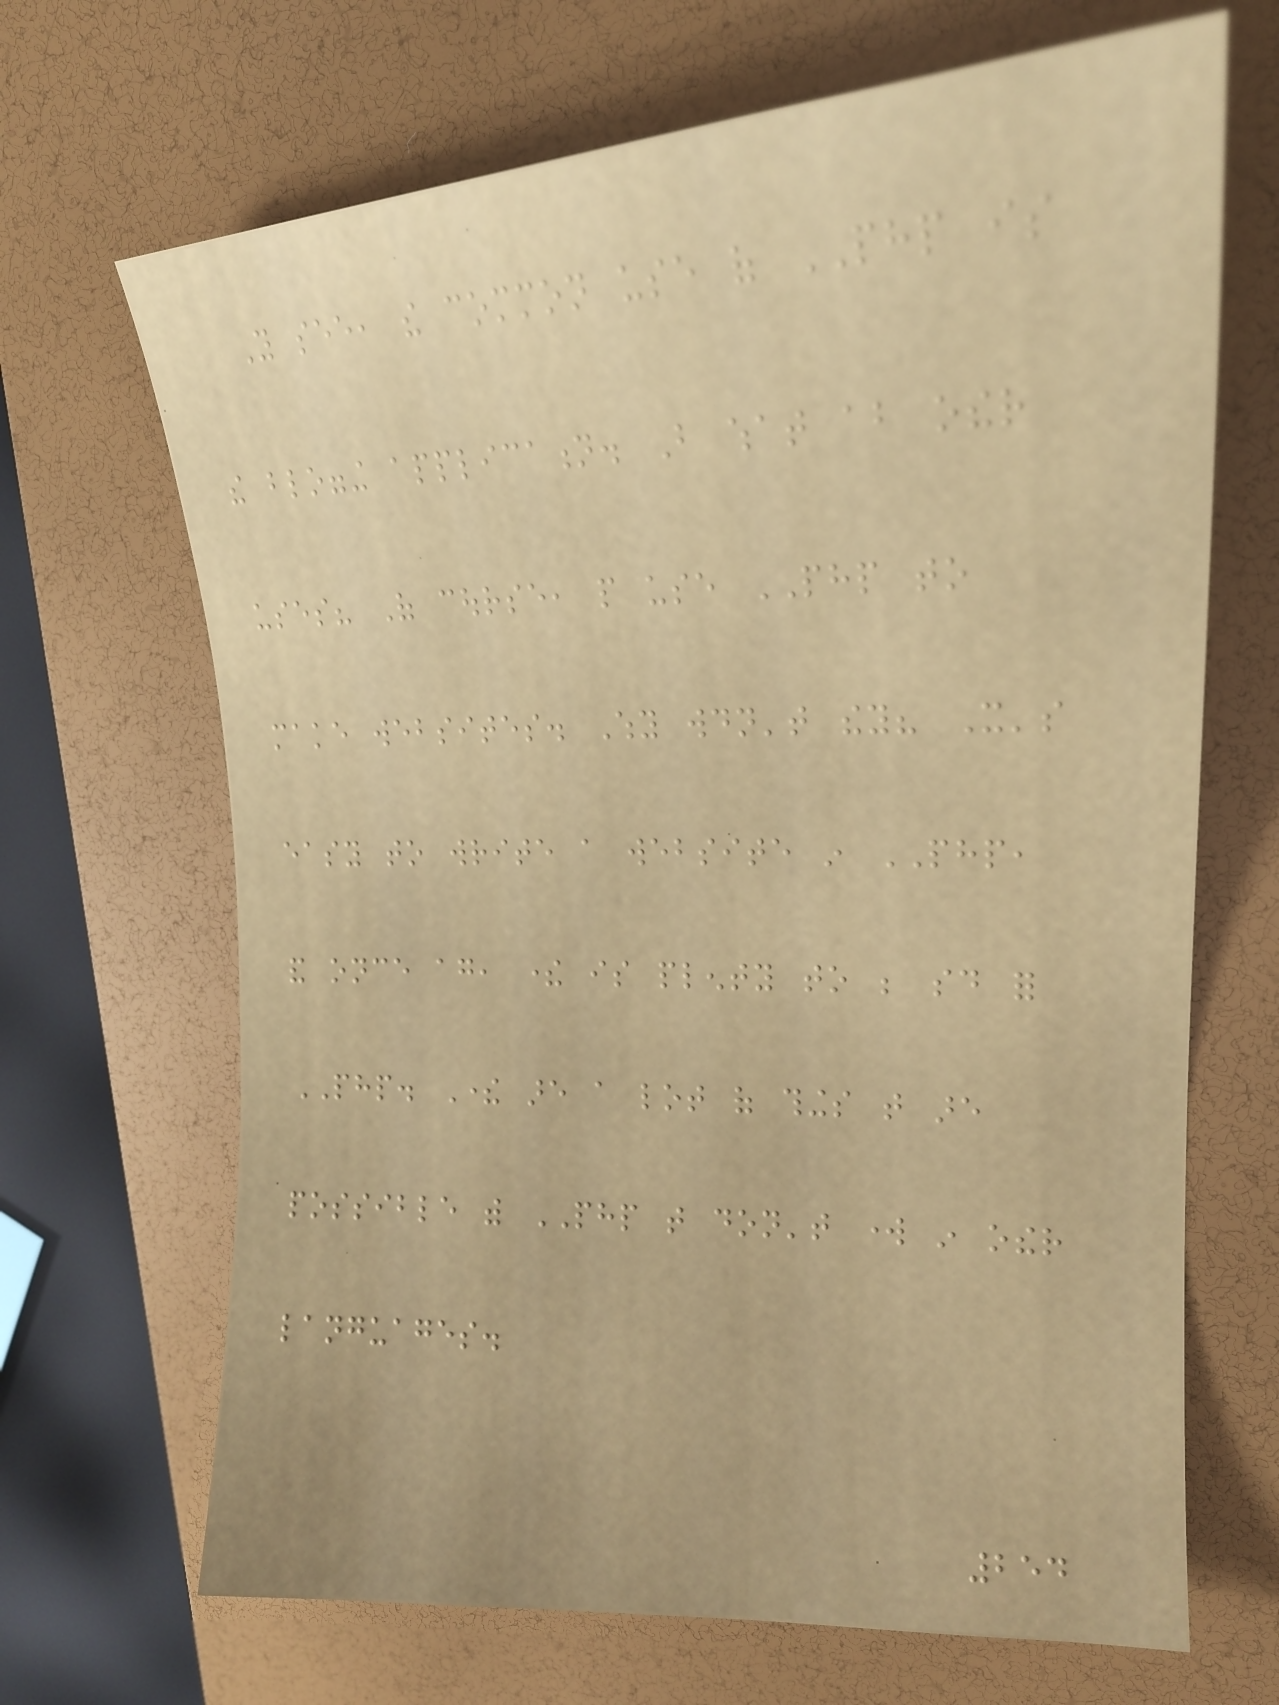You see, the common use of PHP is
the blogging application. But what about other
uses? Of course, people use PHP to
make websites. Why wouldn't they? It's
easy to write a website in PHP,
and once again, there is plenty to be said for
PHP. There are a lot of things that are
possible with PHP that don't work in other
languages.
254
